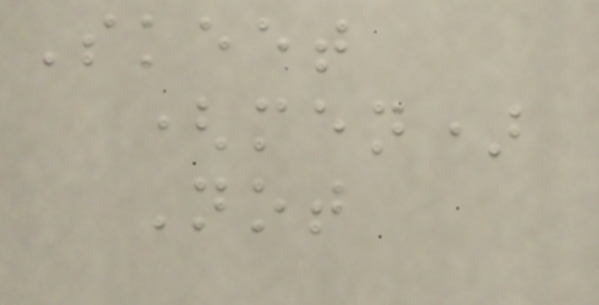Skeet
(men)
Not
